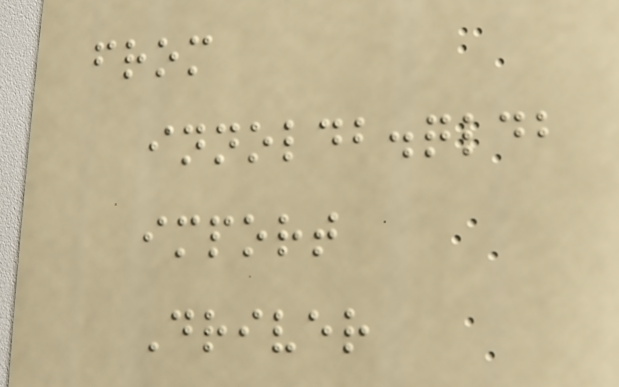from
innoldb.qldb
import
Driver
